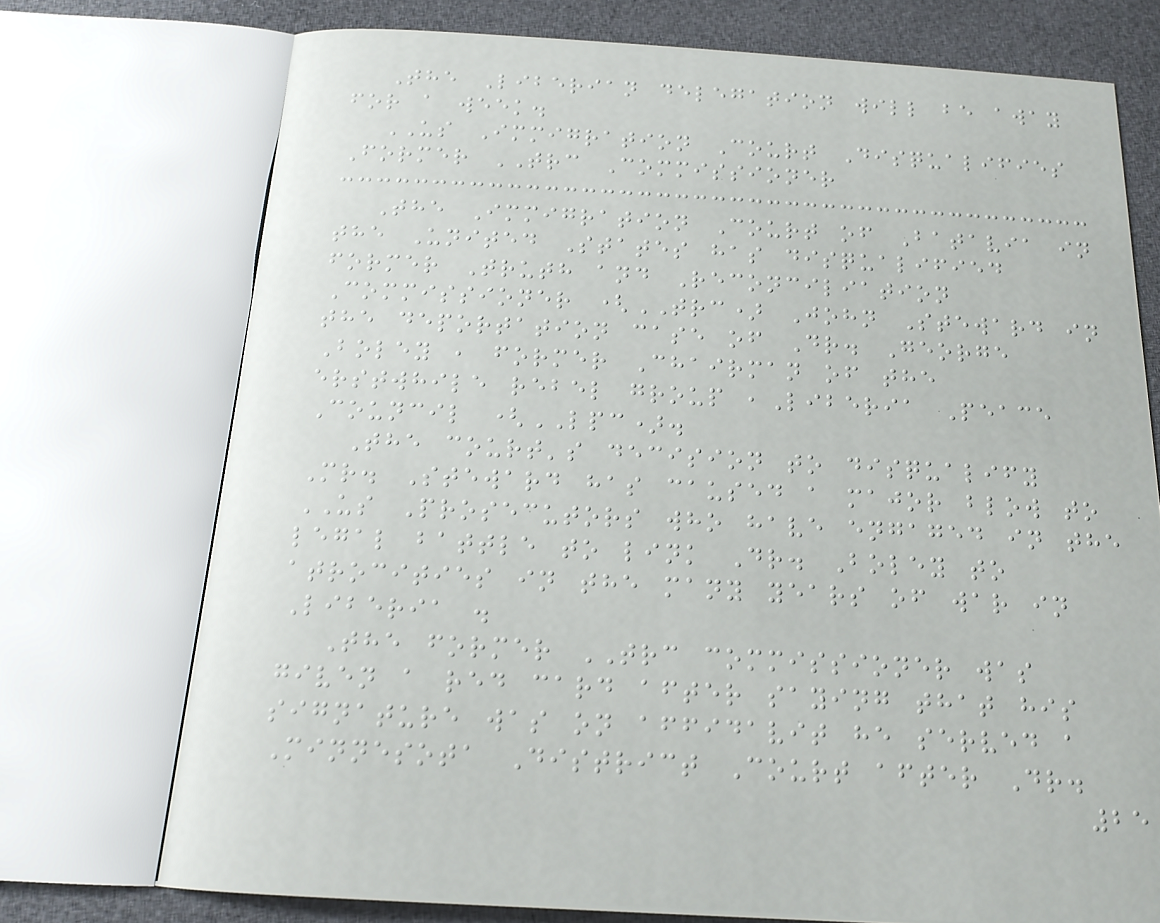The Liberian delegation will be away
for a week.
US Immigration Court Disqualifies
Former TRC Commissioner
The Immigration Court of Batavia in
the United States has disqualified
former Truth and Reconciliation
Commissioner (TRC) John Steward in
the deportation case of Dr. George
Boley , former Chairman of the
erstwhile rebel group ,Liberia Peace
Council (LPC).
The court's decision to disqualify
Mr. Steward has caused a major blow to
US Prosecutors who have engaged in the
legal battle to link Dr. Boley to
atrocities in the many years of war in
Liberia .
The former TRC commissioner was
given a red card after saying that his
signature was on affidavit he served a
Minnesota District Court after Dr.
25
